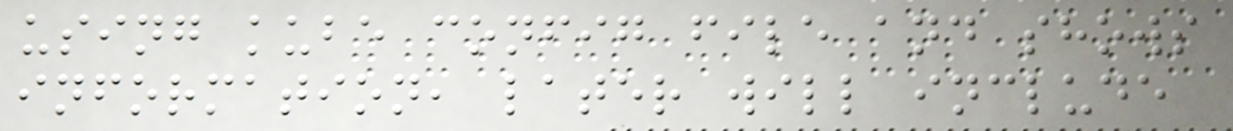using kube config file and shows
information, later will include
